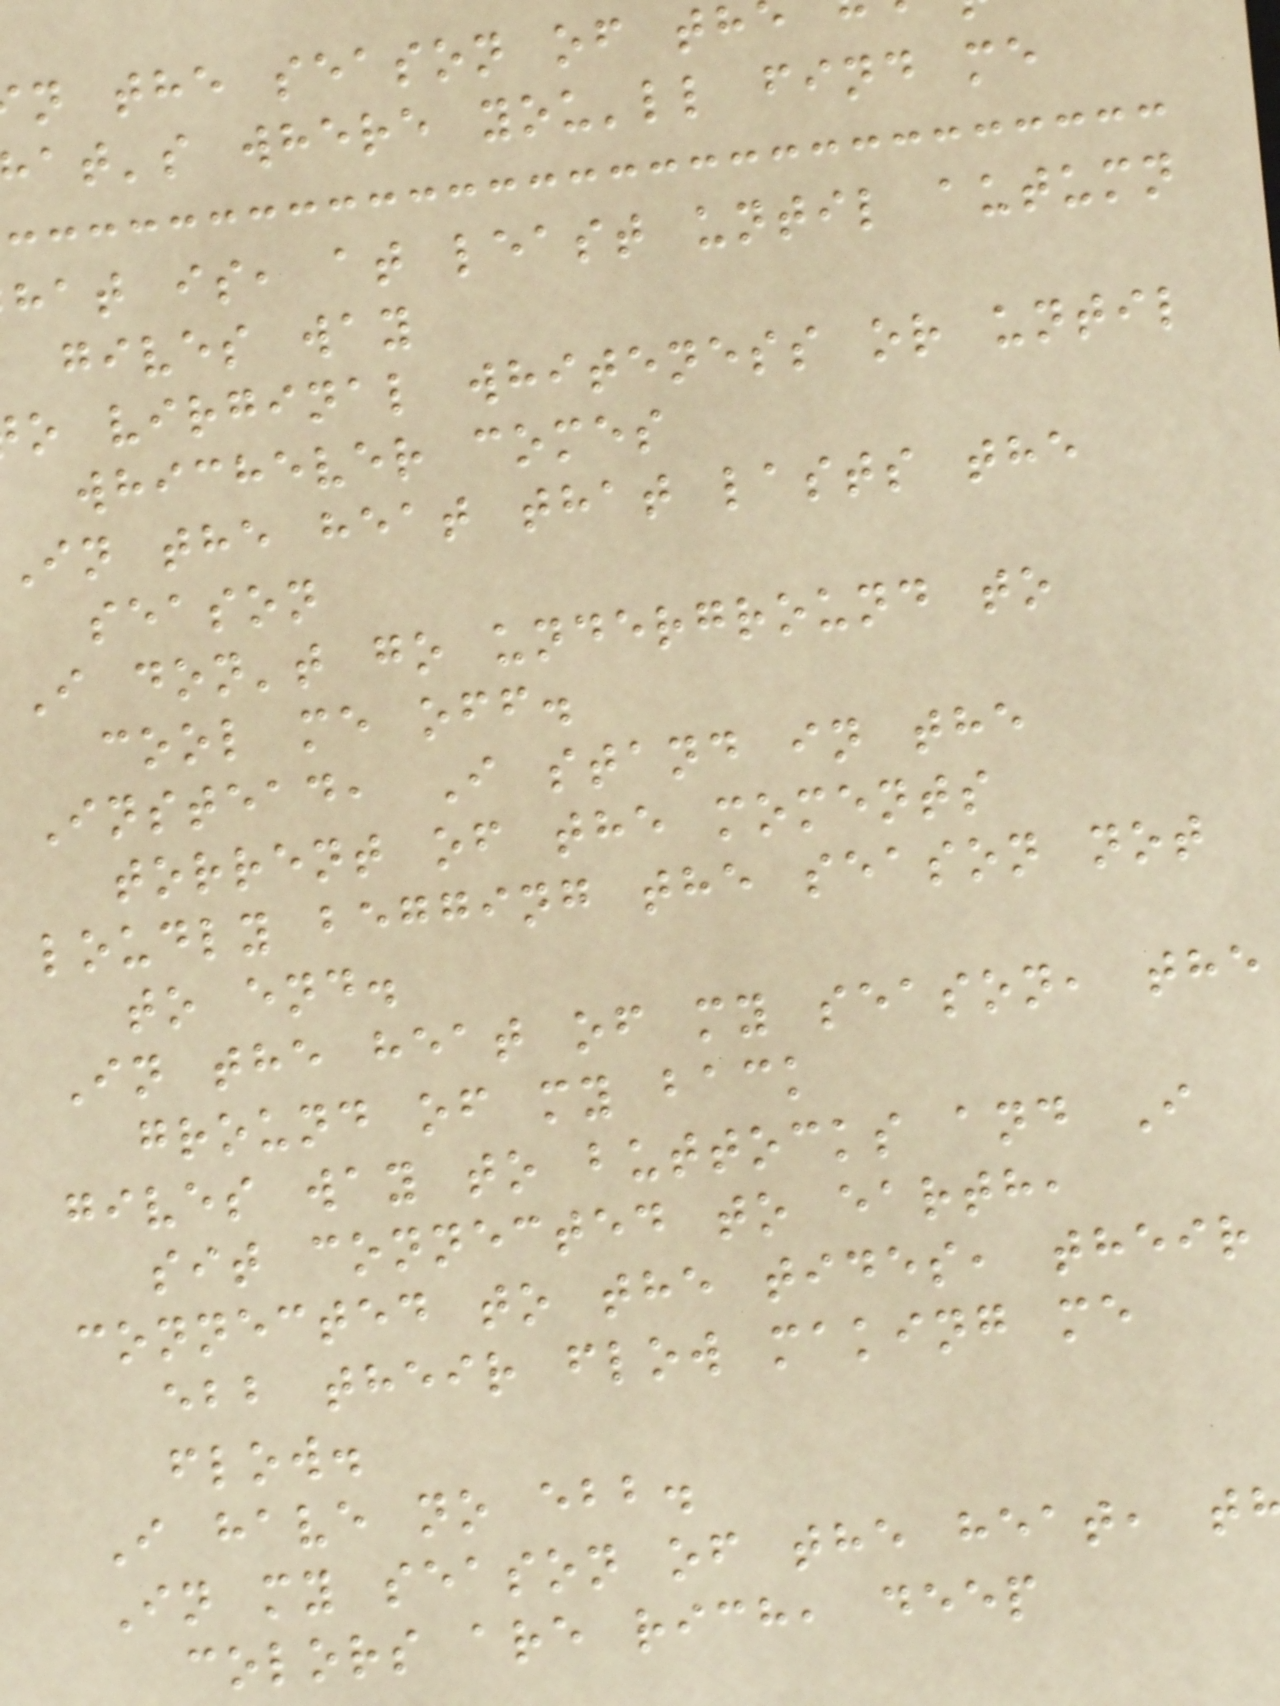n the season of th
at's where you'll find me
hat is, at least until autumn
gives way
o virginal whiteness or until
whichever comes
In the heat that lasts the
season
I don't go underground to
cool me off.
Instead, I stand in the
torrent of the moments
loudly begging the season not
to end.
In the heat of my season, the
ground of my back
gives way to buttocks and I
sit connected to earth,
connected to the tides, their
ebb their flow making me
flow.
I have no ebb.
In my season of the heat, t
colors are rich, deep
